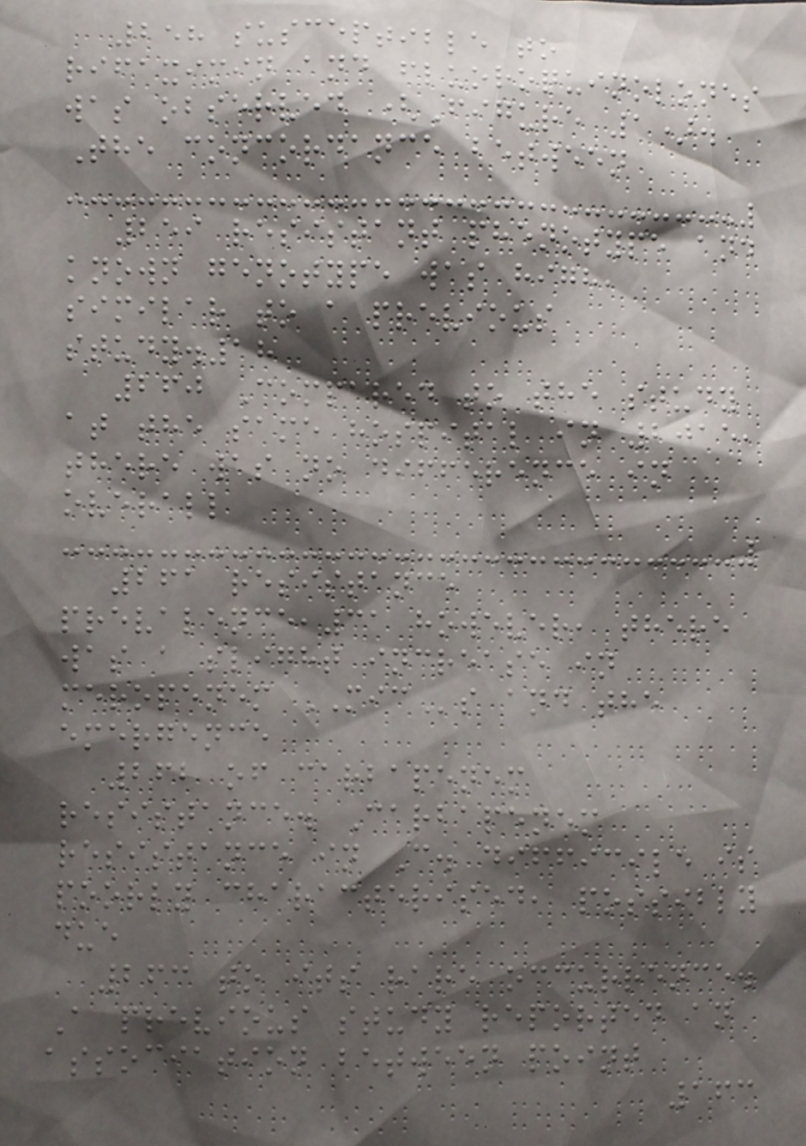258 susceptible to
rifaximin and fluoroquinolones
was observed (Figure 1).
The concordance between
259 resistant phenotype and
known genotype was high,
similar to a previous
study.18
260 Compared to the study
at the same hospital in 2015,
there was no difference in
overall
261 resistance
prevalence,31 however, there
was a slight increase in
meropenem MICs and the
emergence
262 of carbapenem
resistance. Carbapenem
resistance in C. difficile is
poorly characterised, possibly
due
263 to its rare occurrence.
A previous study reported an
association between point
163
